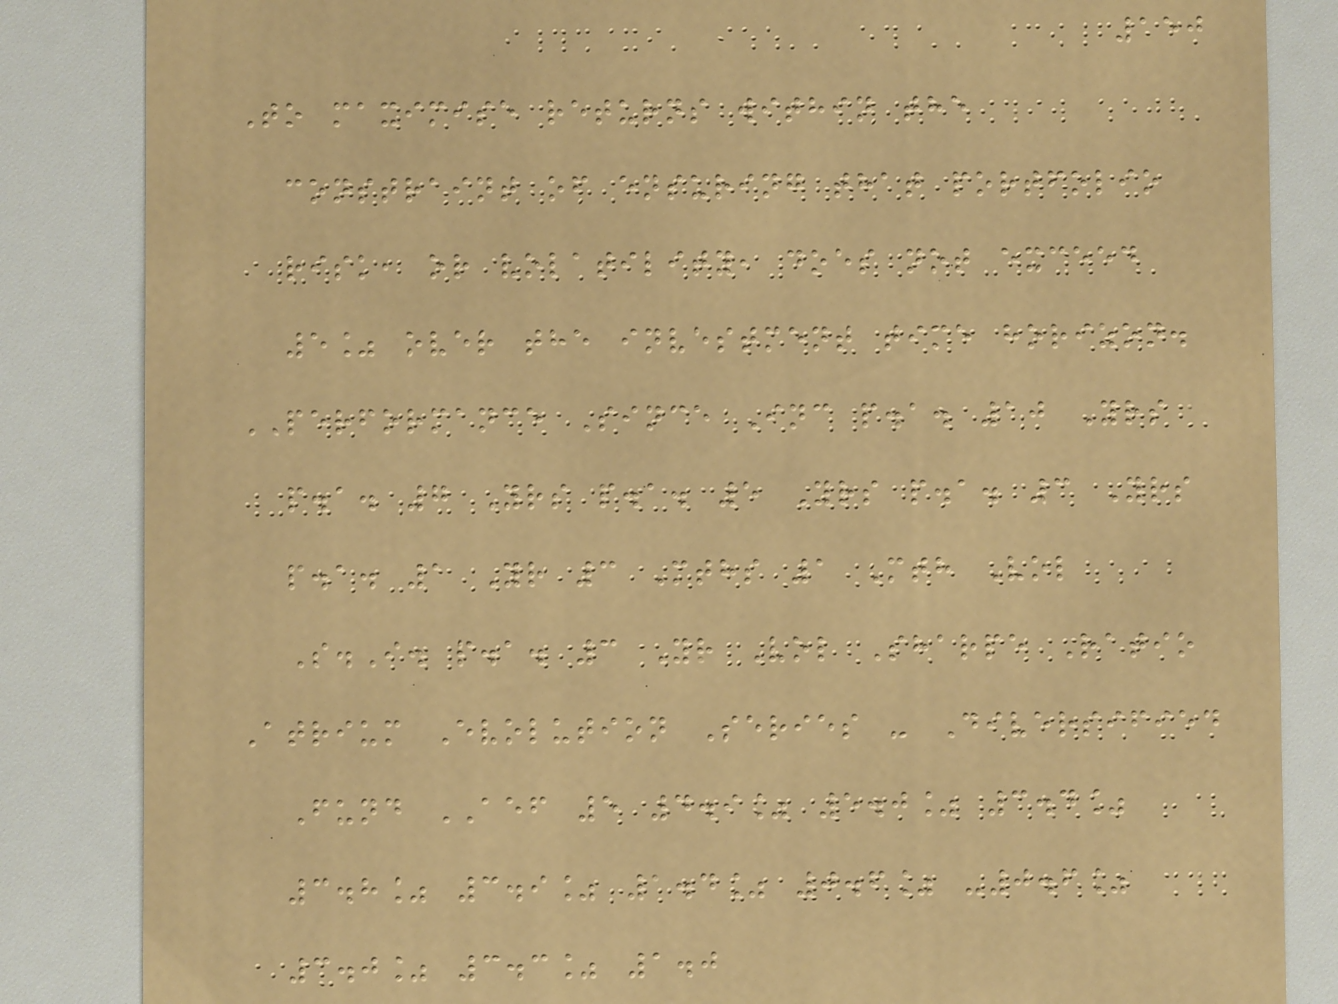150
To maximise returns within the
constraint of ensuring that portfolio
risk, or volatility, does not exceed
5% over the investment time horizon.
PERFORMANCE Since Inc p.a. 10 Yrs
p.a. 7 Yrs p.a. 5 Yrs p.a. 3 Yrs
p.a. 1 Yr 3 Mths 1 Mth Vol
S.I. p.a. 3 Yr Vol Sharpe Ratio
Atrium Evolution Series - Diversified
Fund AEF 5 4.9% 5.0% 3.4%
3.8% 3.9% 1.4% 0.6% -0.6%
3.0% 3.3% 1.0
